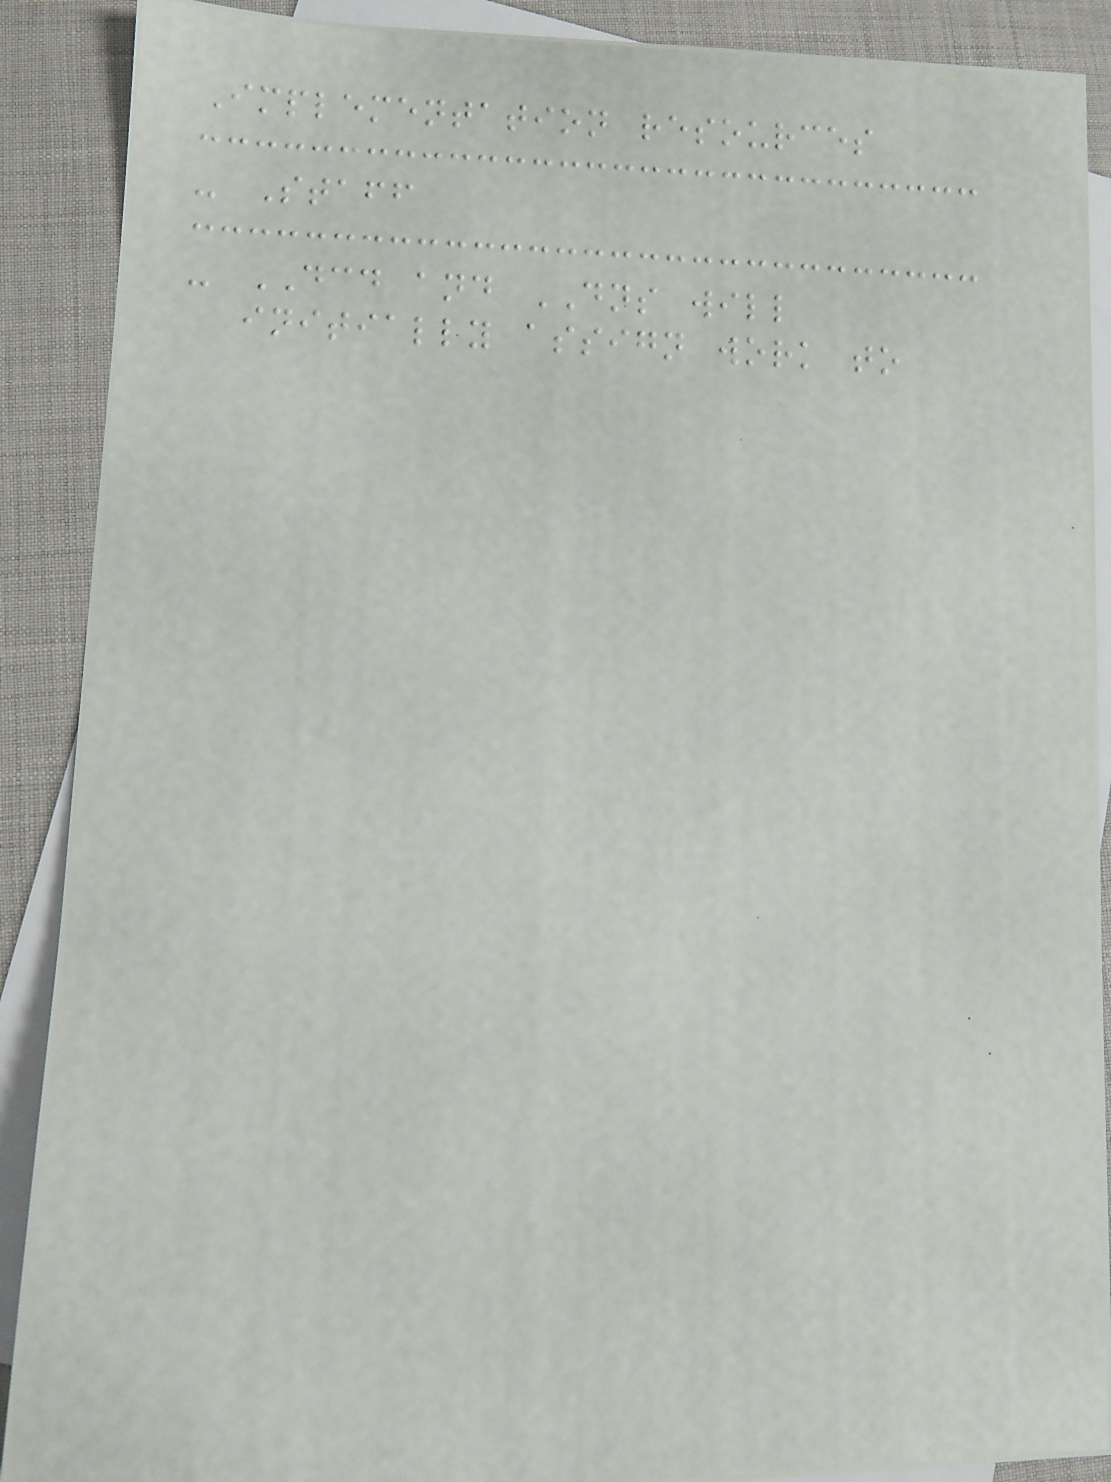Implementation resources
- Staff
- DCD and DNS will
initially assign work to
